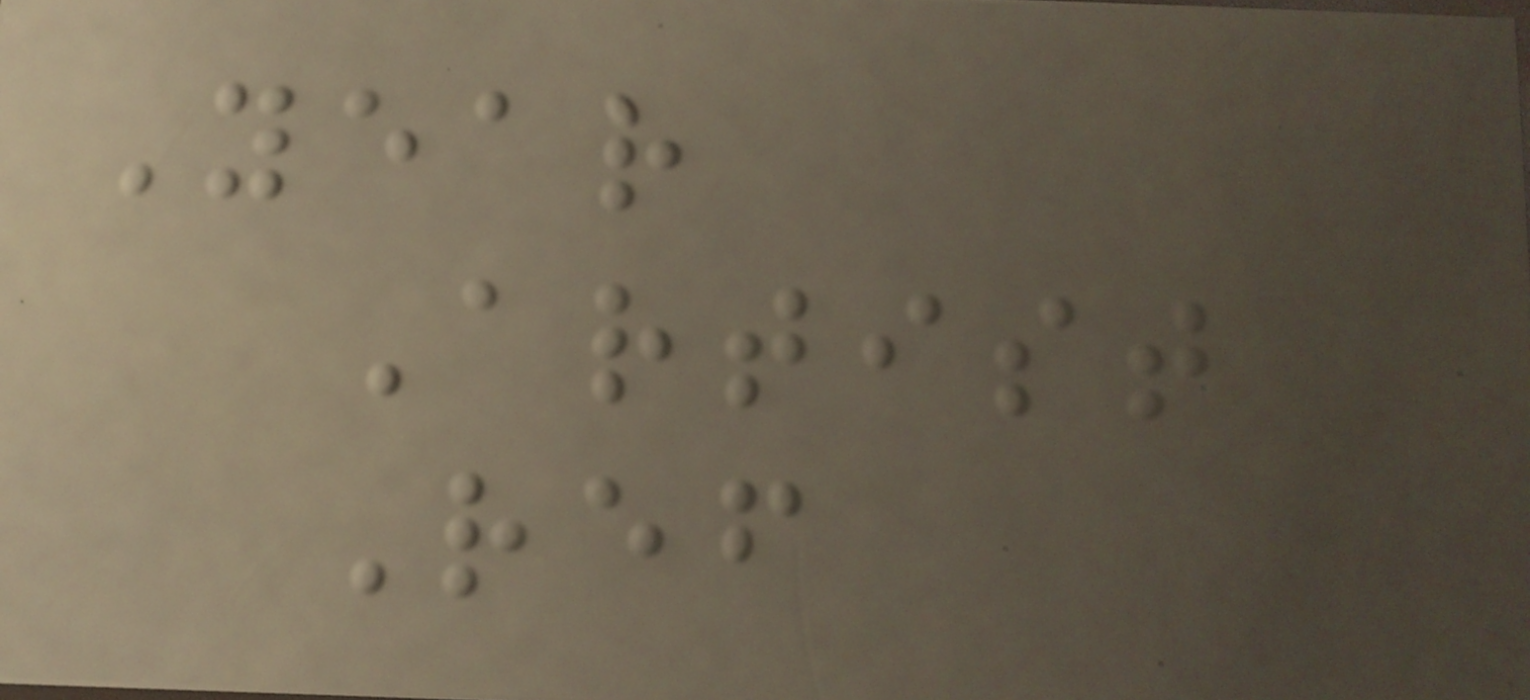Year
Artist
Ref
